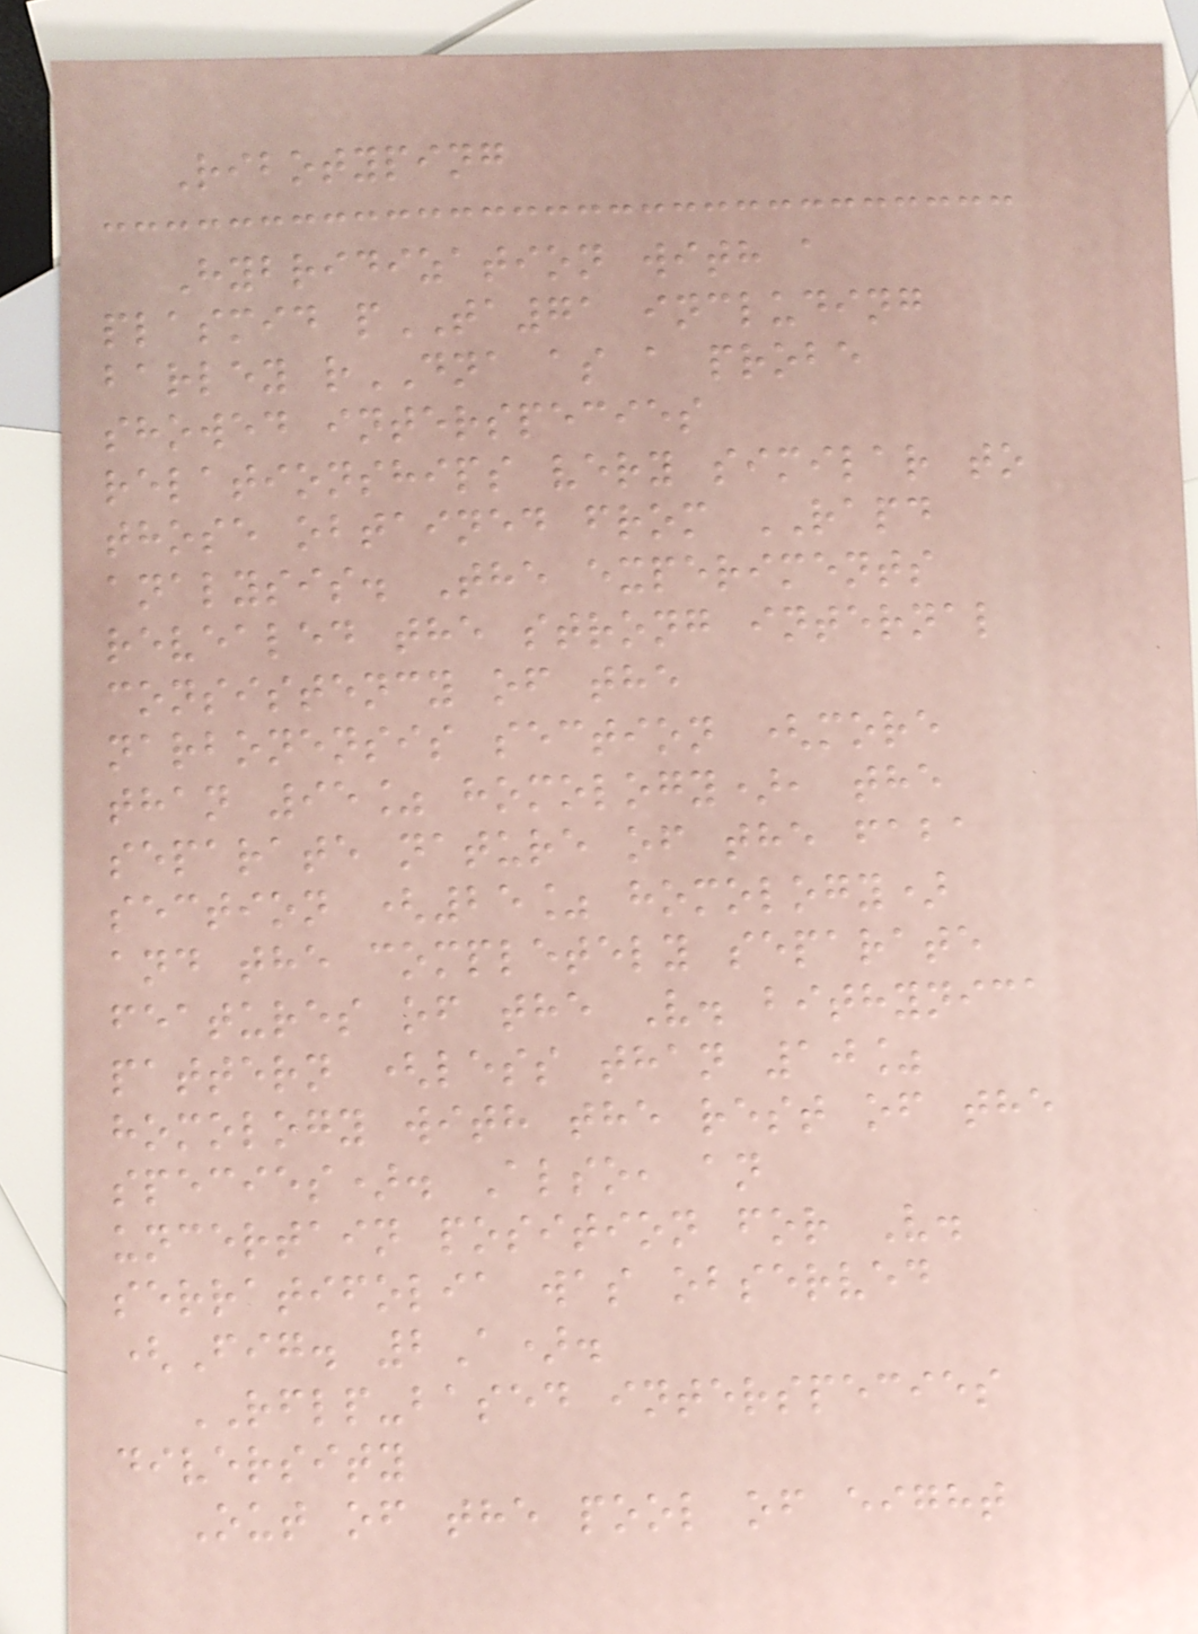Ribotyping
Hybridization with a
plasmid pTA71 including
barley rDNA as a probe
showed interspecies
relationships very similar to
those obtained from RAPD
analysis. The experiments
revealed the strong internal
consistency of the
narbonensis section (more
than 95% homology), the
separate nature of the faba
section (25% homology)
and the completely separate
features of the V. bithynica
pattern (less than 10%
homology with the rest of the
species). Also, an
uncertain position for V.
serratifolia was observed
(Fig. 2A).
RFLP-based interspecies
diversity
Out of the pool of eight
